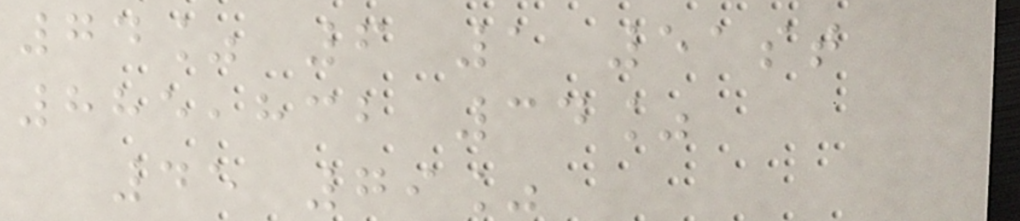74% 6 1 51st
885,832 34%
45 79%
